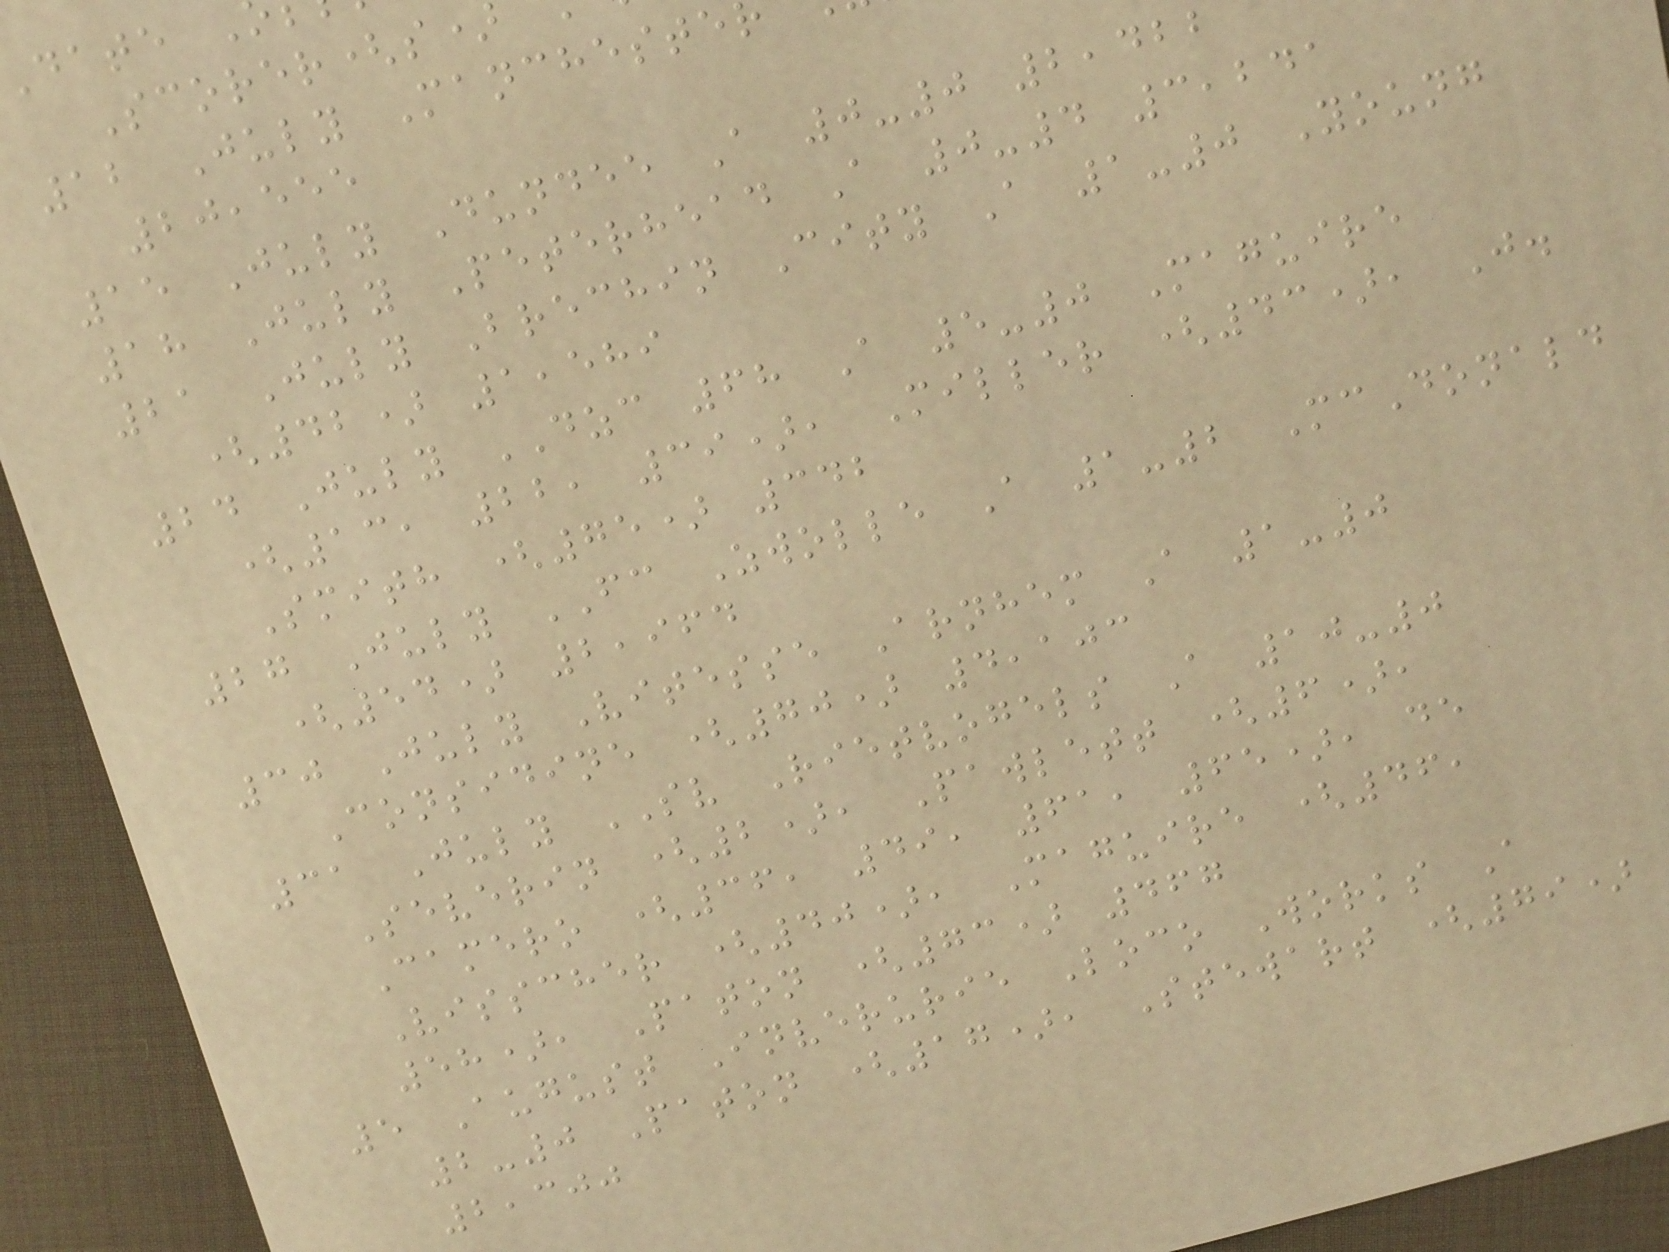Scorer(s)
12 July Mancheste
20,555
15 July Dundee A 0-0 2,422
18 July Peterhead A 0-4 3,241
21 July Brechin City A 1-0 Young
(42) 1,589
24 July DZC 68 A 5-0 Maguire
(13, 22, 39), Miller (43), J.
Smith (75) 342
27 July FC Zwolle A 1-2 McDonald
(54) 2,964
30 July Vitesse Arnhem A 1-0
Considine (70) 4,103
31 July SV Rietvogels A 10-0
Severin (2), Pawlett (6),
Camero (36, 49, 61, 65), de
Visscher (40), Maguire (46,
58), Paton (73) 467
5 August Inverurie Loco Works A
2-0 Paton (17), Stewart (79)
2,300
